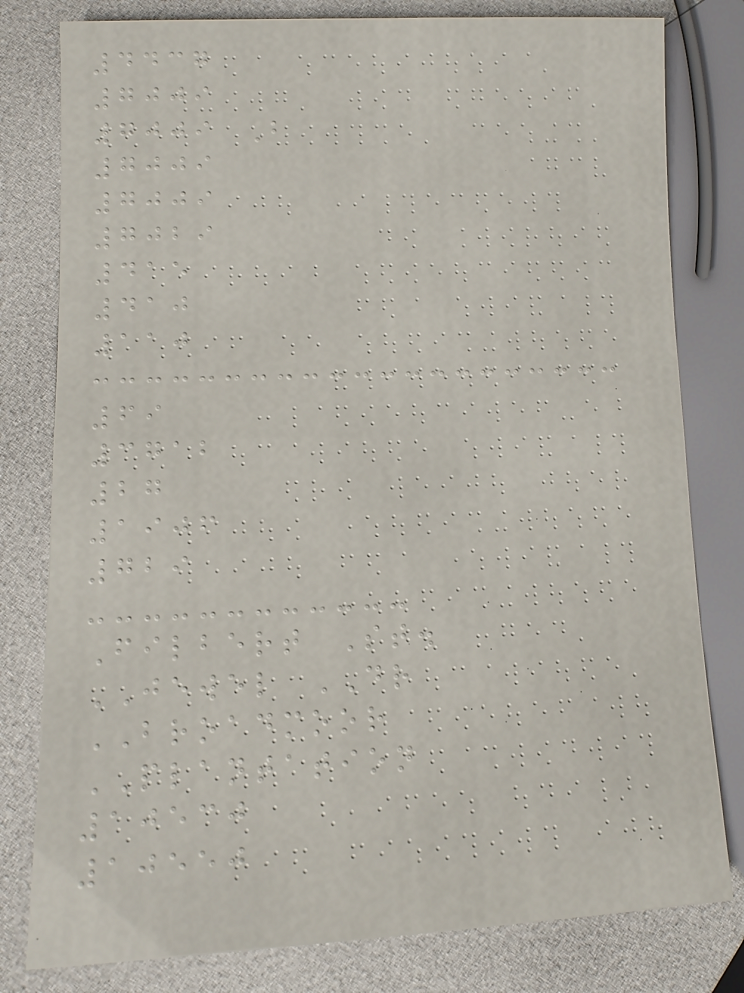4437
7009
7009 B
7009
7009
7029
415
410
110
69
3712
27
1906
729
Filbert St.
JEWEL DR
BROADMOOR
PLANTATION
10530
10550
